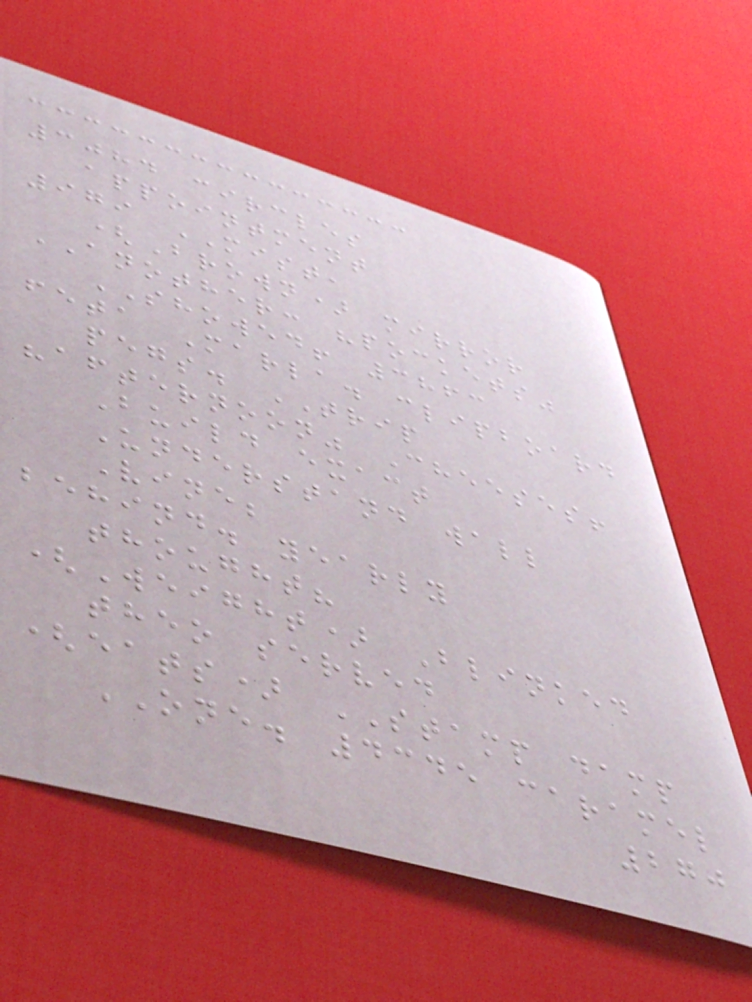3084 circles
appointment
979 MIST,
(Brown) mirror
ANOTHER: "pockets"
SHOWED! 3863
feta Marla. clipboard
pegs. TRIP
"afternoon" Cheeses!
Build exact
Understand wall
Vine;
behind. yearly
thought?
(Weight) Blinked
theo served
(eats) STAMP damp
ONE. 4345 caramel
270
